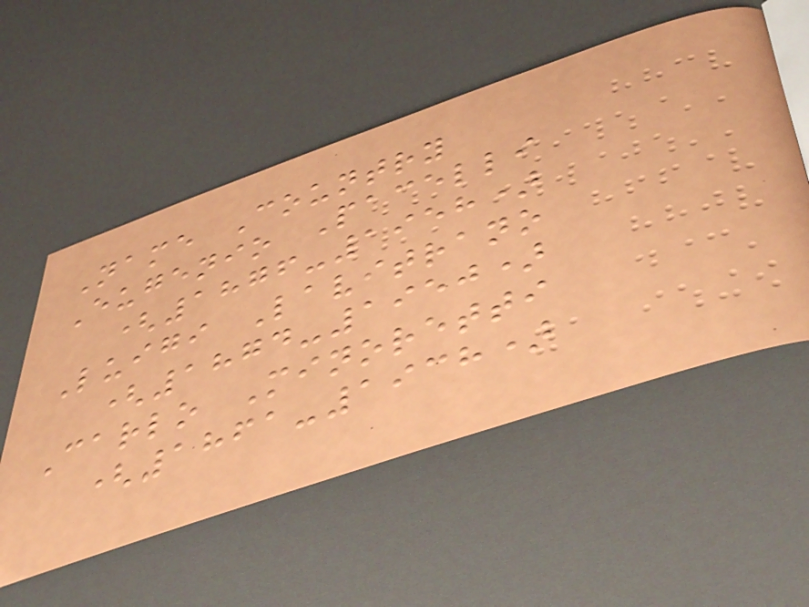Name Country
Eugenio Pacelli
(1876-1958)
Luigi Lavitrano
(1874-1950)
Carlo Minoretti
(1861-1938)
